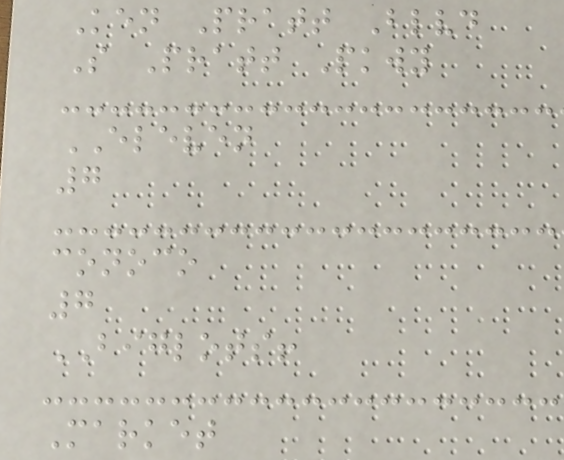Ken Pratt Blvd
S Pratt Pkwy
ELEVEN
7
conoco
7
BIGLOTS!
Market
